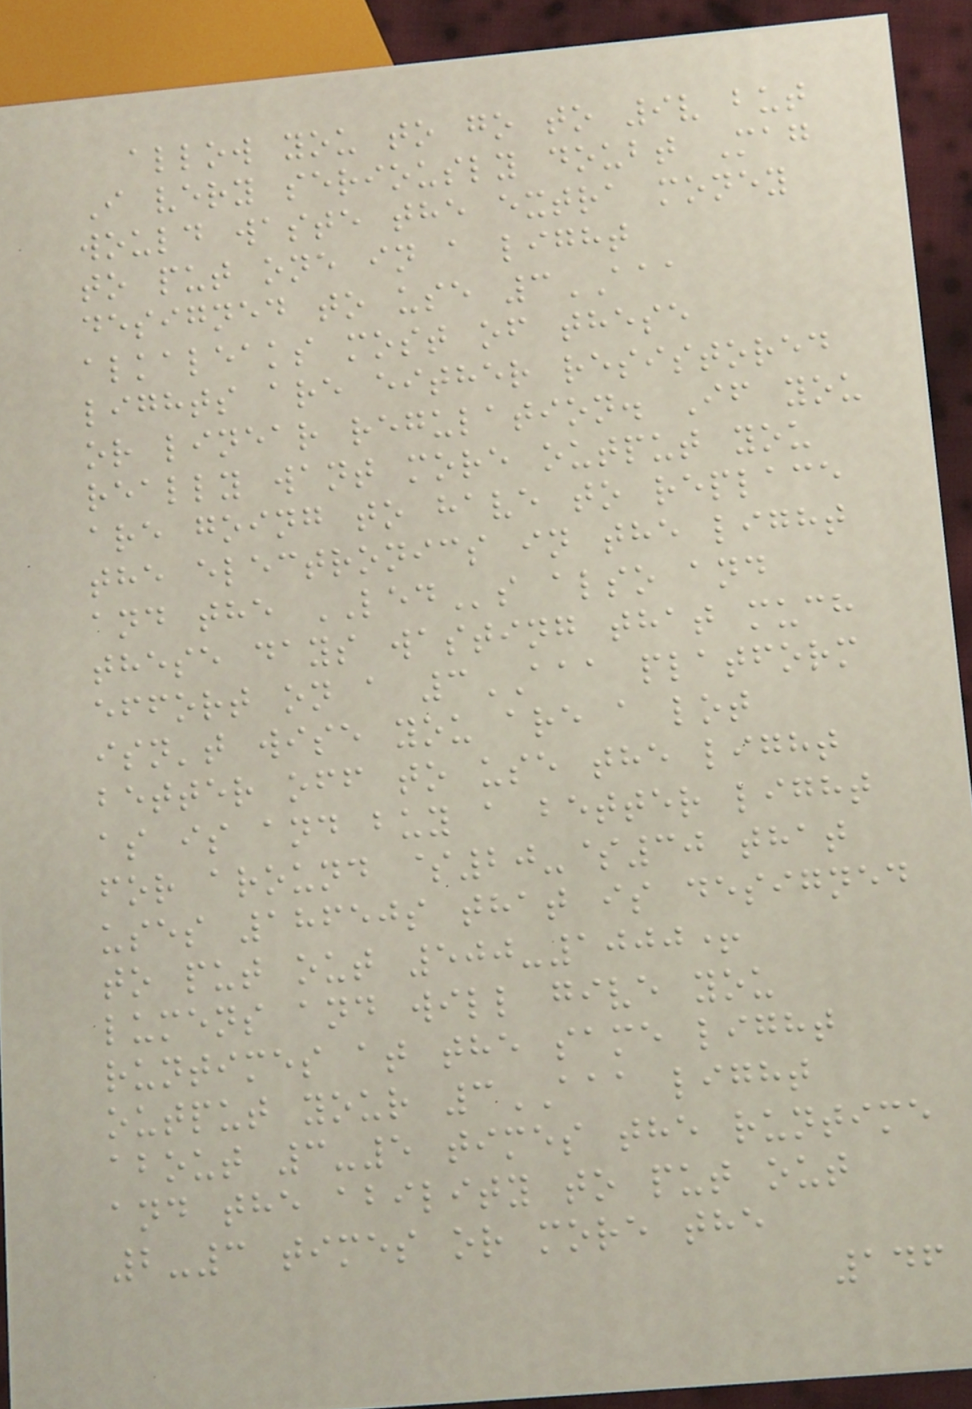allow you to go to 9v but
I very seriously doubt Mag
would waste the extra money
to put one in a light
designed to use 3AAA
alkaleaks most of these
lights are either resistored
or linear regulation. If you
really want more output you
are going to have to replace
the electronics in the light
and the LEDs also and
these days wasting that much
effort on a 3AAA platform
isn't wise you are a lot
better off to use the light
as is and buy a better light
for around $20-$30 that
uses 18650s that is designed
to put out 500-1000+
lumens and will give you
runtimes at the same light
output your 3AAA light
about 3-5 times the runtime
and the ability to put out
2-3 times or more the
146
